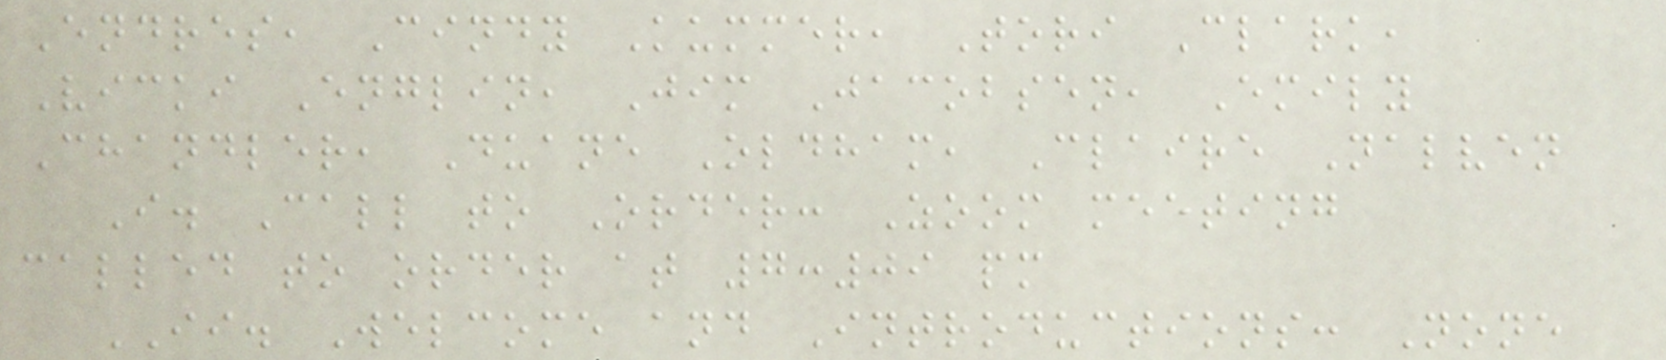Endres, Cindy Kummer, Tori Clark,
Vicki Englin, Jim Jacobsen, Emily
Chandler, Duane Oldham, Claire Nalven
I. Call to Order: Zoom meeting
called to order at 7:09 pm
II. Welcome and Introductions: None
